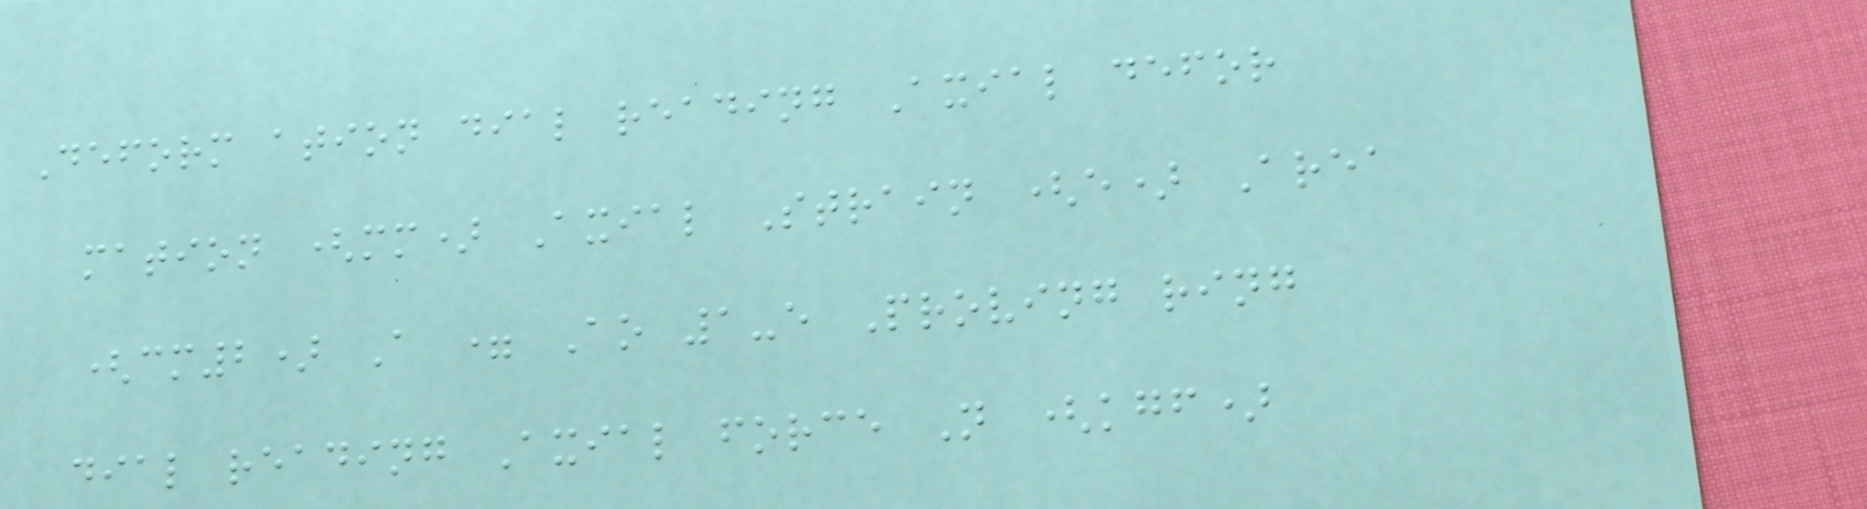Deform ation dial reading Axial defor
mation (mm) Axial Strain (e) Area
(cm2) A = Ao 1-e Proving ring
dial reading Axial force N (kgf)
